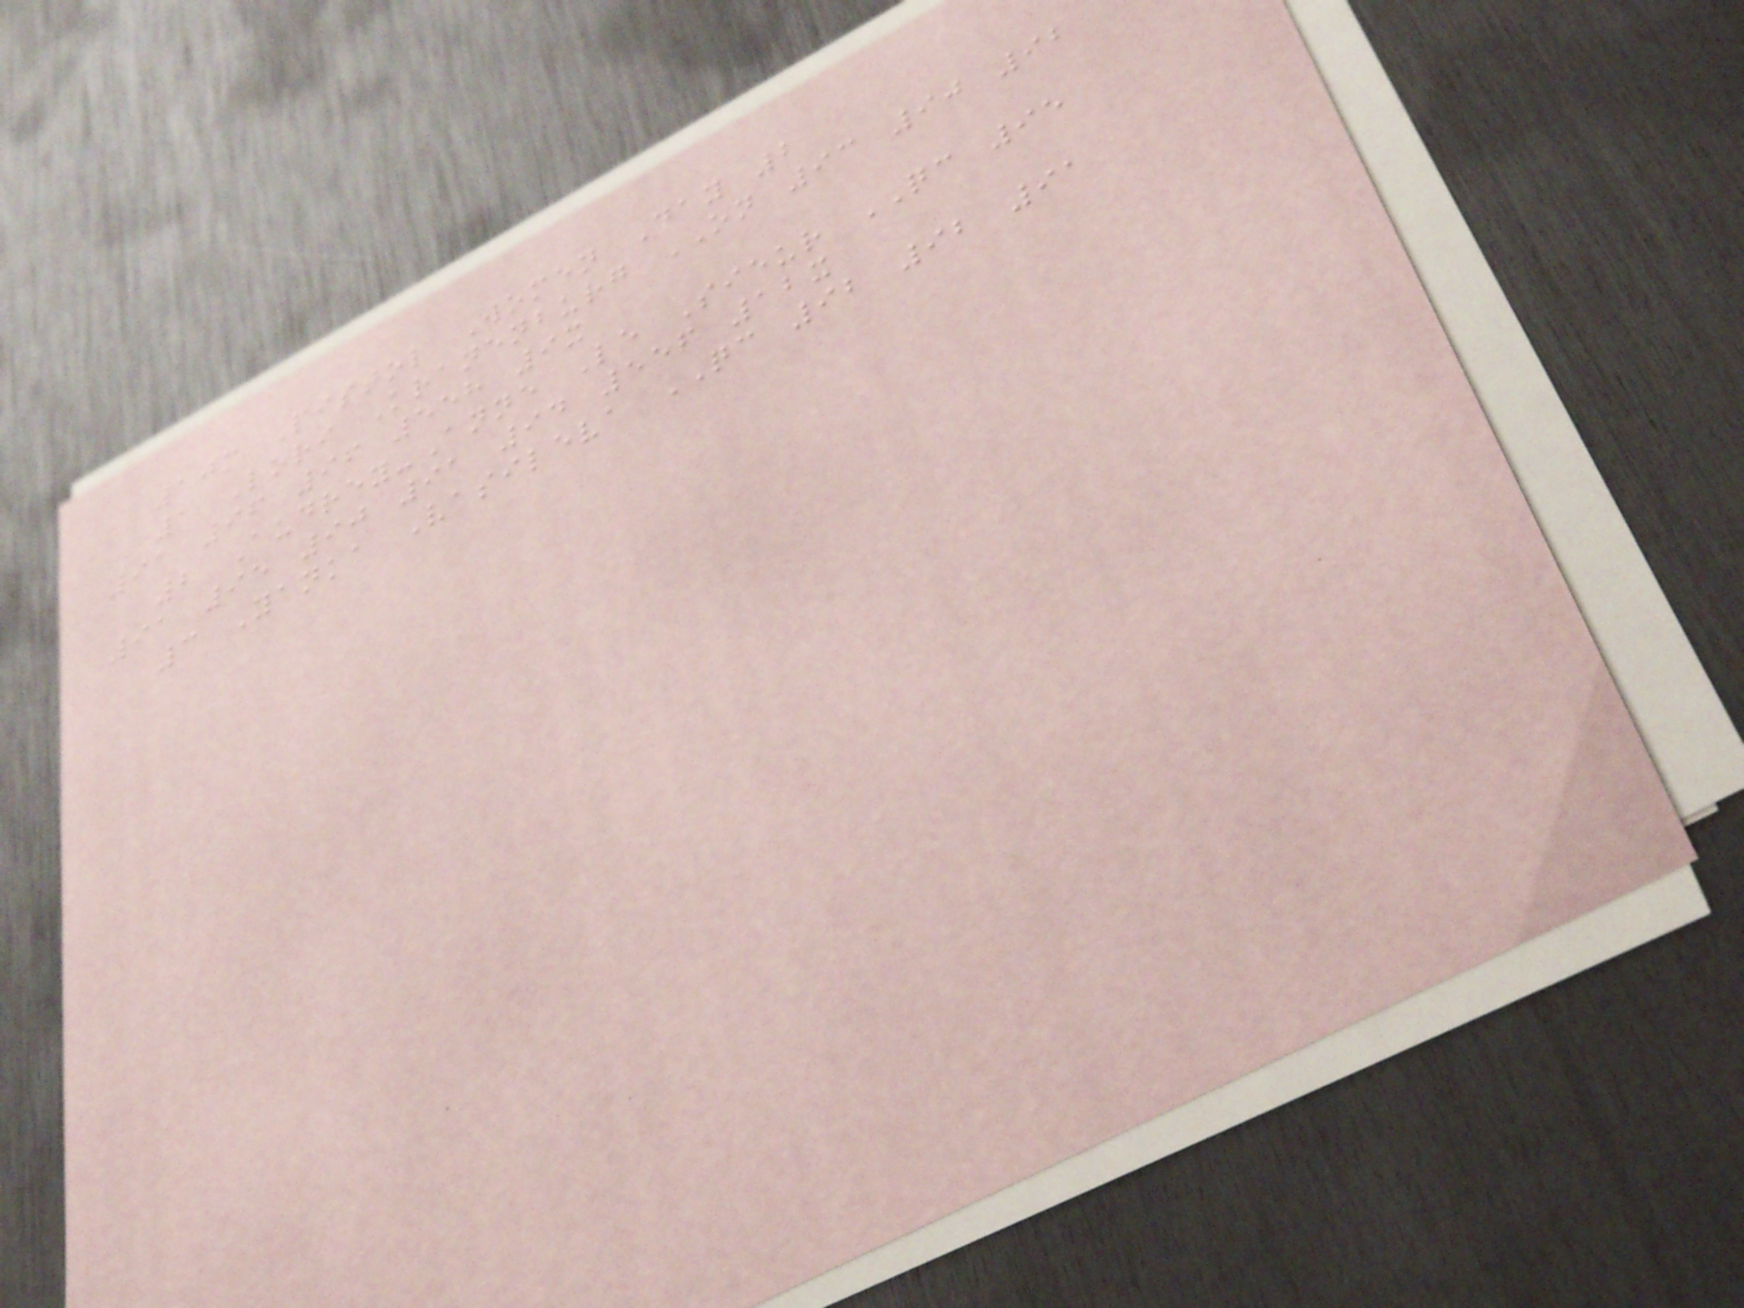10m Pistol Women Day 2
1 Lori Kranenburg ON 93 90 92
91 96 96 558 9x
2 Audrey-Anne Le Sieur QC 95
91 95 90 91 94 556 12x
3 Yanka Vasileva QC 92 92 91
